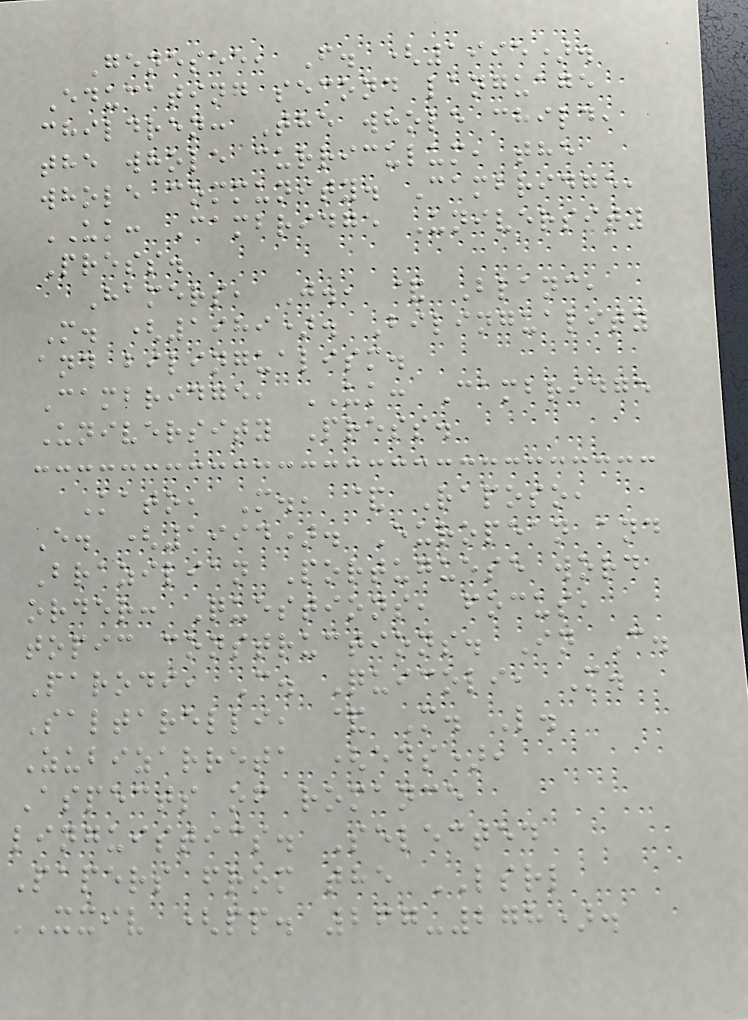Genesee, F. (1995).
Educating second language
children: The whole child,
the whole curriculum, the
whole community. Cambridge,
UK: Cambridge University
Press.
Hamers, J., & Blanc,
M. (1989). Bilinguality
and bilingualism.
Cambridge, UK: Cambridge
University Press.
Kato, M., & Raposo,
E. (1994). European and
Brazilian Portuguese word
order: Questions, focus,
topic constructions. In C.
Parodi, C. Quicoli, M.
Saltarelli, & M. L.
Zubizarreta (eds),
Aspects of romance
linguistics. Selected
Papers from the LSRL
XXIV (pp. 267-278).
